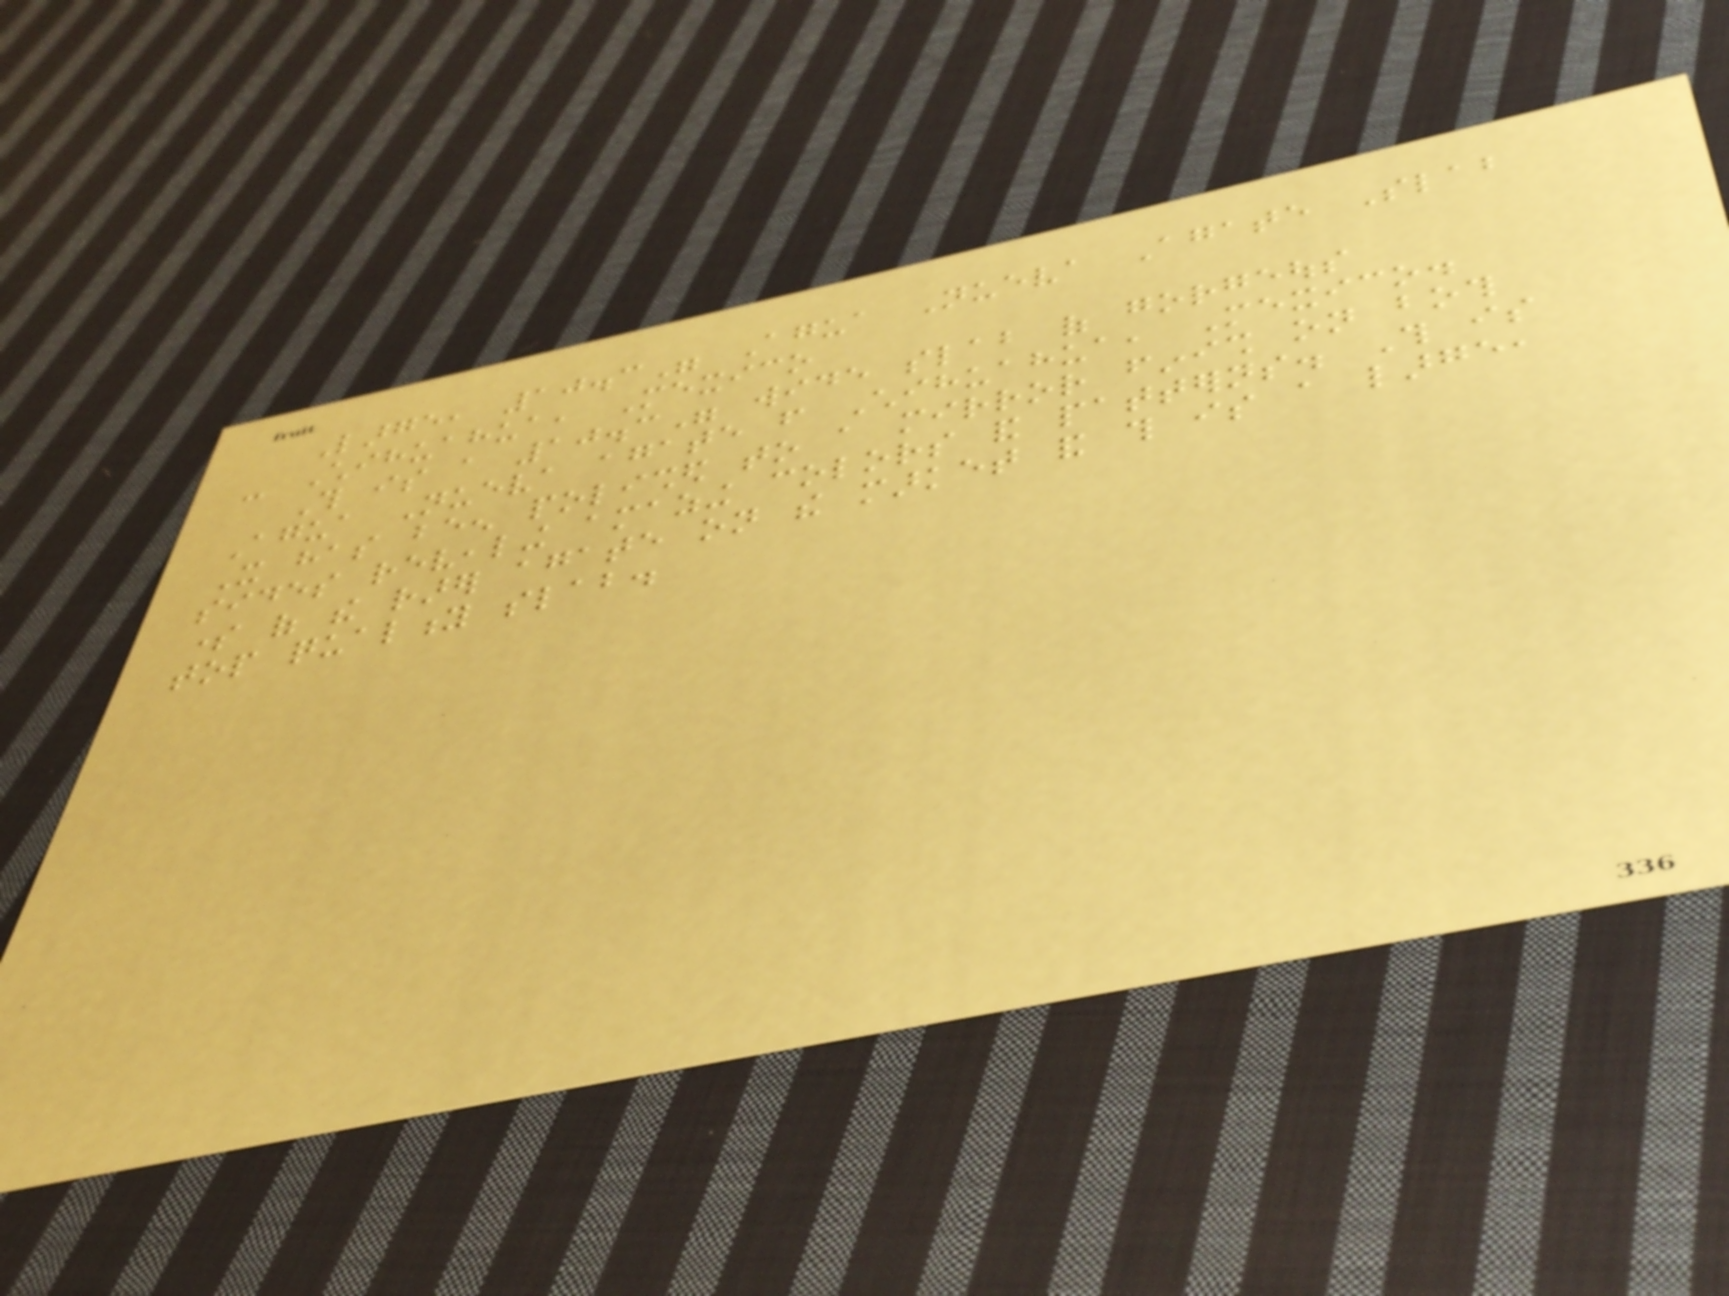Large, 10.3" Agua Nueva Agate Slab
- Chihuahua, Mexico
This is a 10.3" wide slab of gorgeous
Agua Nueva agate from Chihuahua, Mexico.
It has been polished to a mirror finish on both
sides revealing amazing colors and patterns. This is
some of the rarer agate on the market and this is a large,
top quality slab.
